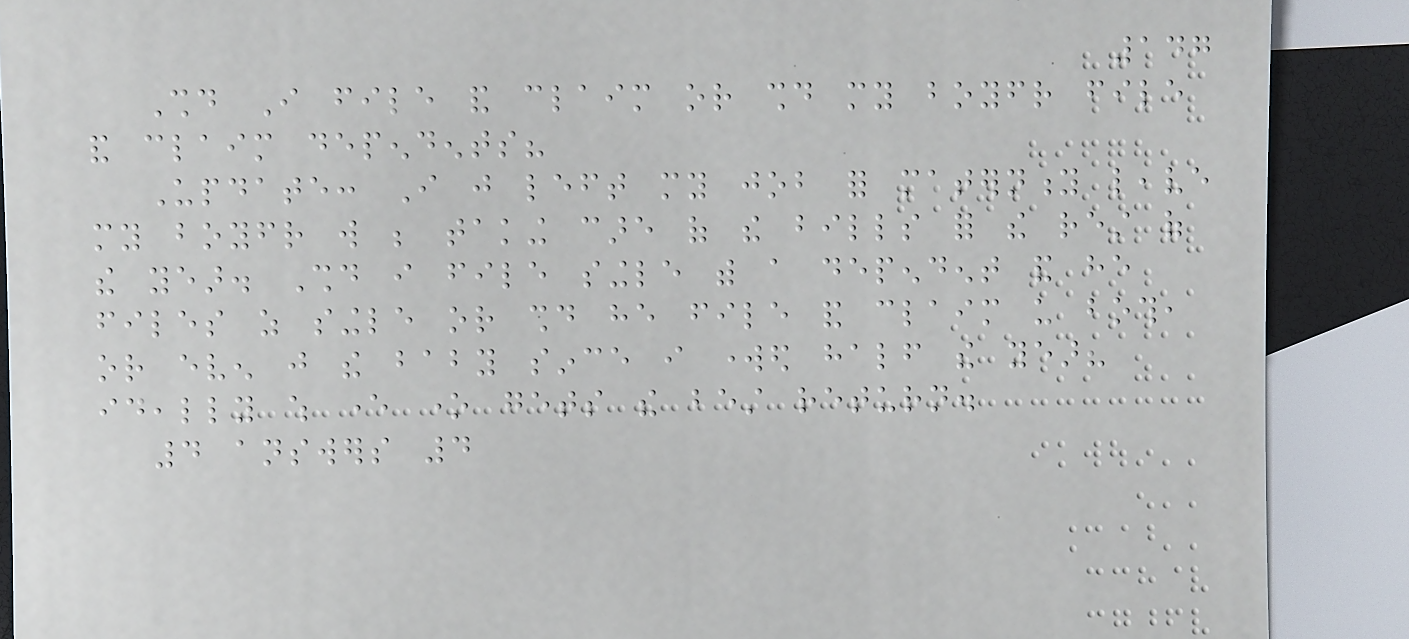147
Should I file and claim or should my boyfriend file
and claim dependents?
Update: I just left my job for maternity leave
my boyfriend will be taking care of the bills for the rest of
the year. Should i file single with a dependent and he
files as single or should he file and claim us both,
or even just the baby since i worked half the year?
ideally which ever one gets the best return.
4 answers 4
